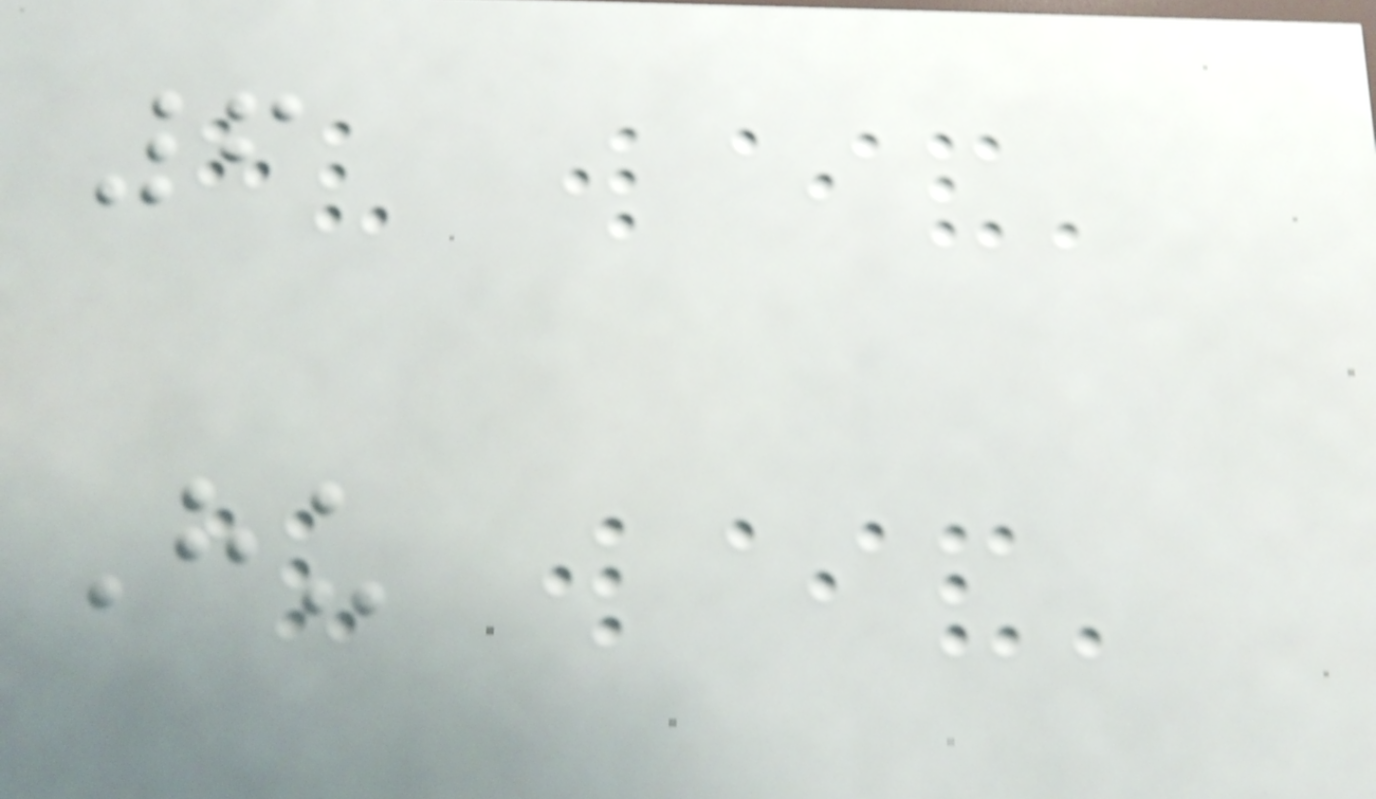6
Hu
